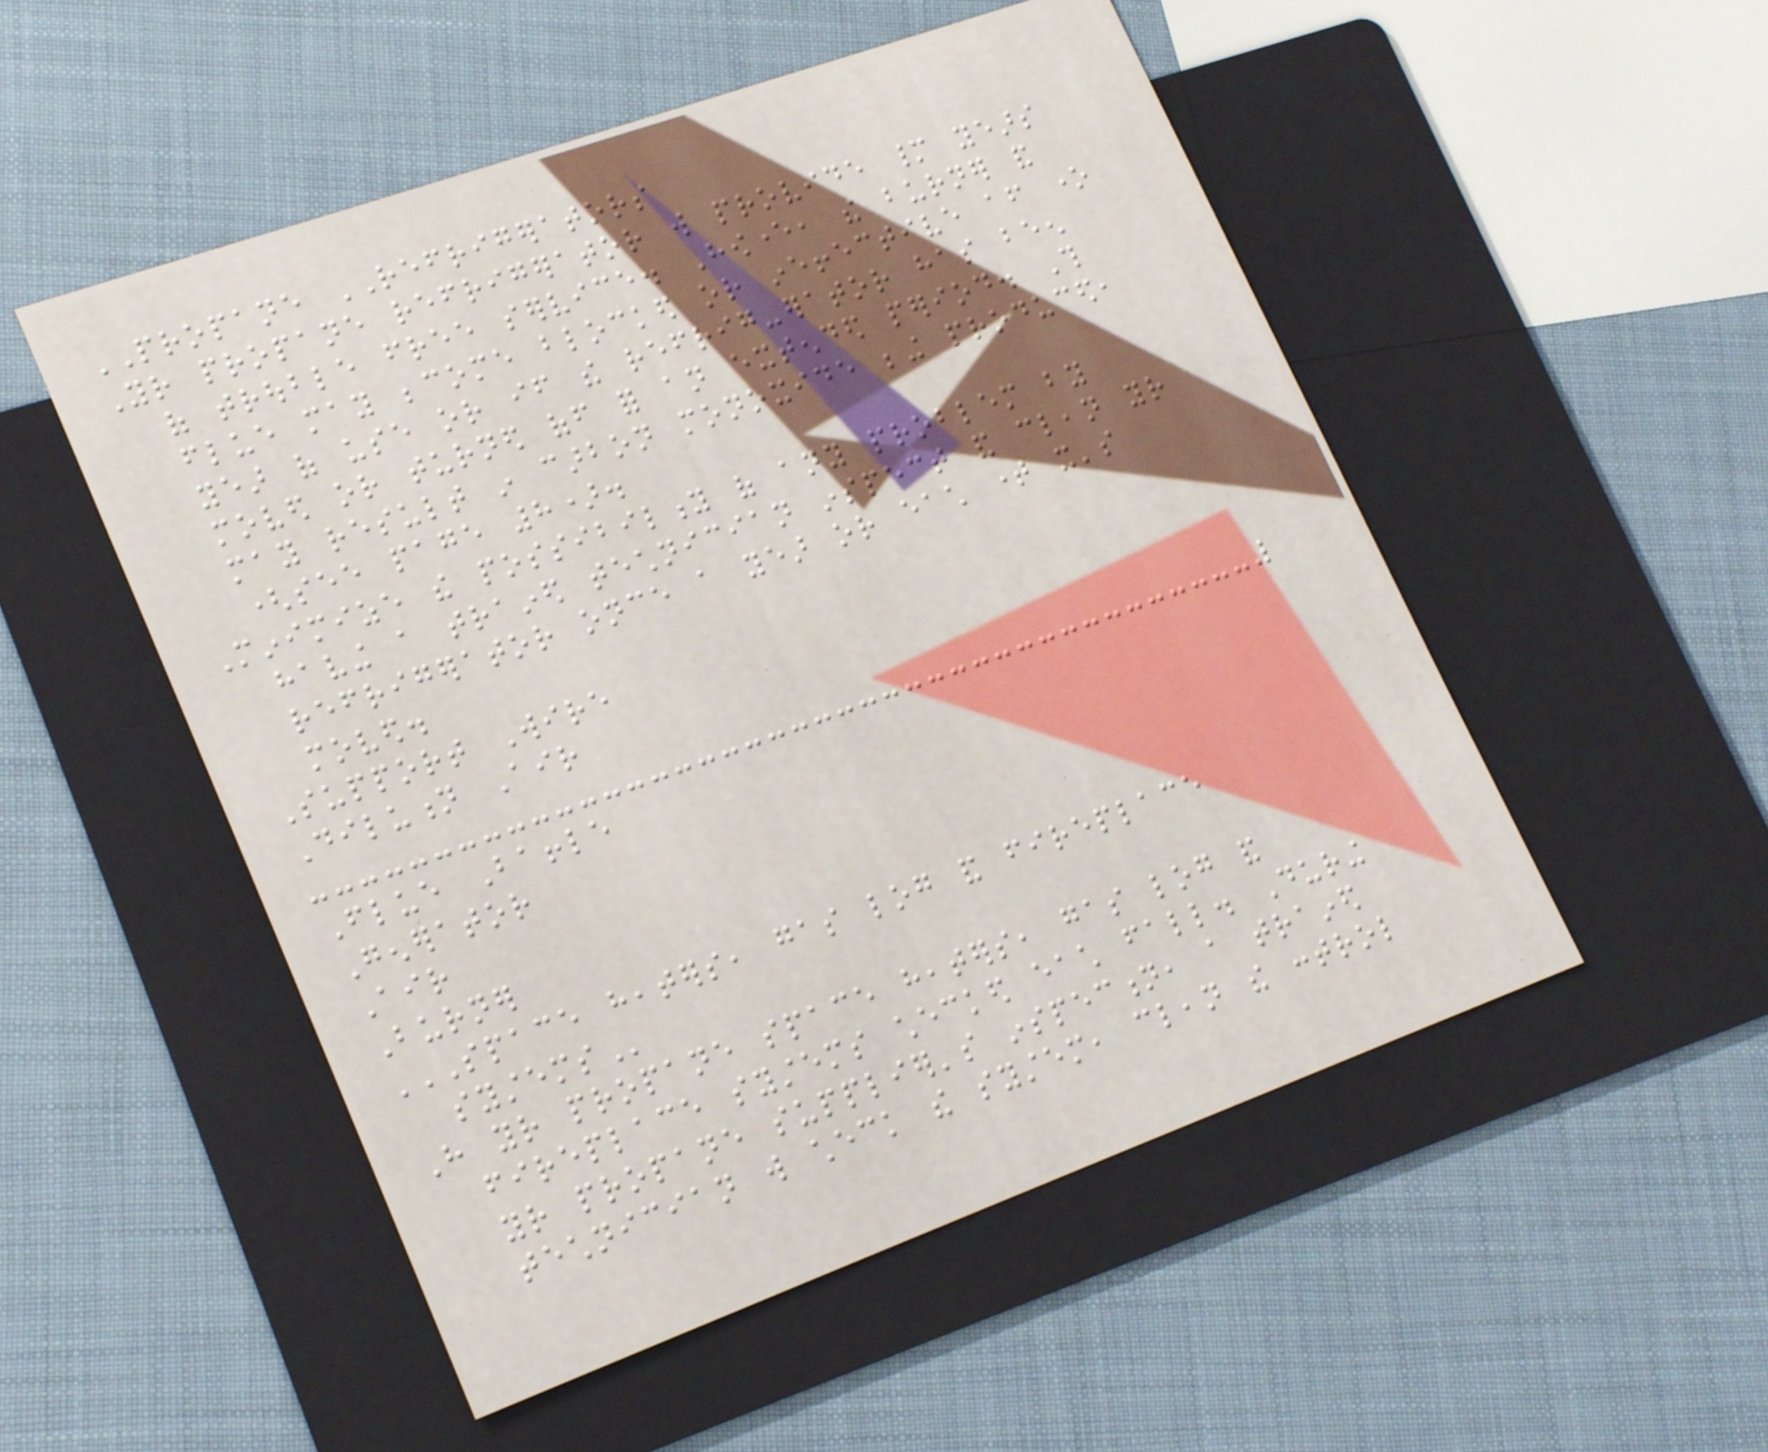PROPANE REFRIGERATORS
Your propane refrigerator will provide many years
of trouble free service. However, the burner and
flue may become blocked or ineffective after one
year of use or if the refrig-erator has been
moved or turned off for an extended period. This
may result in carbon monoxide being produced,
(see page 8).
Minimize the possibility of any problem by
having a trained technician inspect and clean your
refrigerator once a year or each time it's
moved.
Support Wire
Dilution Air
Flue Baffle
Generator
Air
Burner
SPACE HEATERS, GAS LOG AND FIREPLACE
SYSTEMS
Have your propane space heaters, gas log and
fireplace systems checked each fall. During
your propane supplier's inspection, a trained
technician will check the system, clean the control
